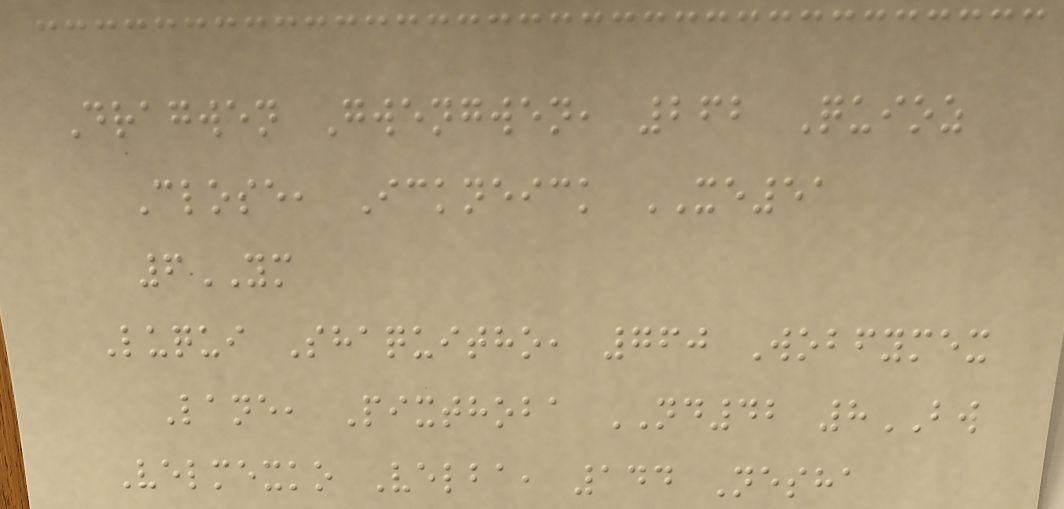Dragwen Gwengwen, 262 Quioz
Close, Ickneick XE51
6YM
Luqui Shaquitho, 760 Wobfymex
Lane, Pixthoba ND42 8BW
Velmexko Velba, 144 Nesha
